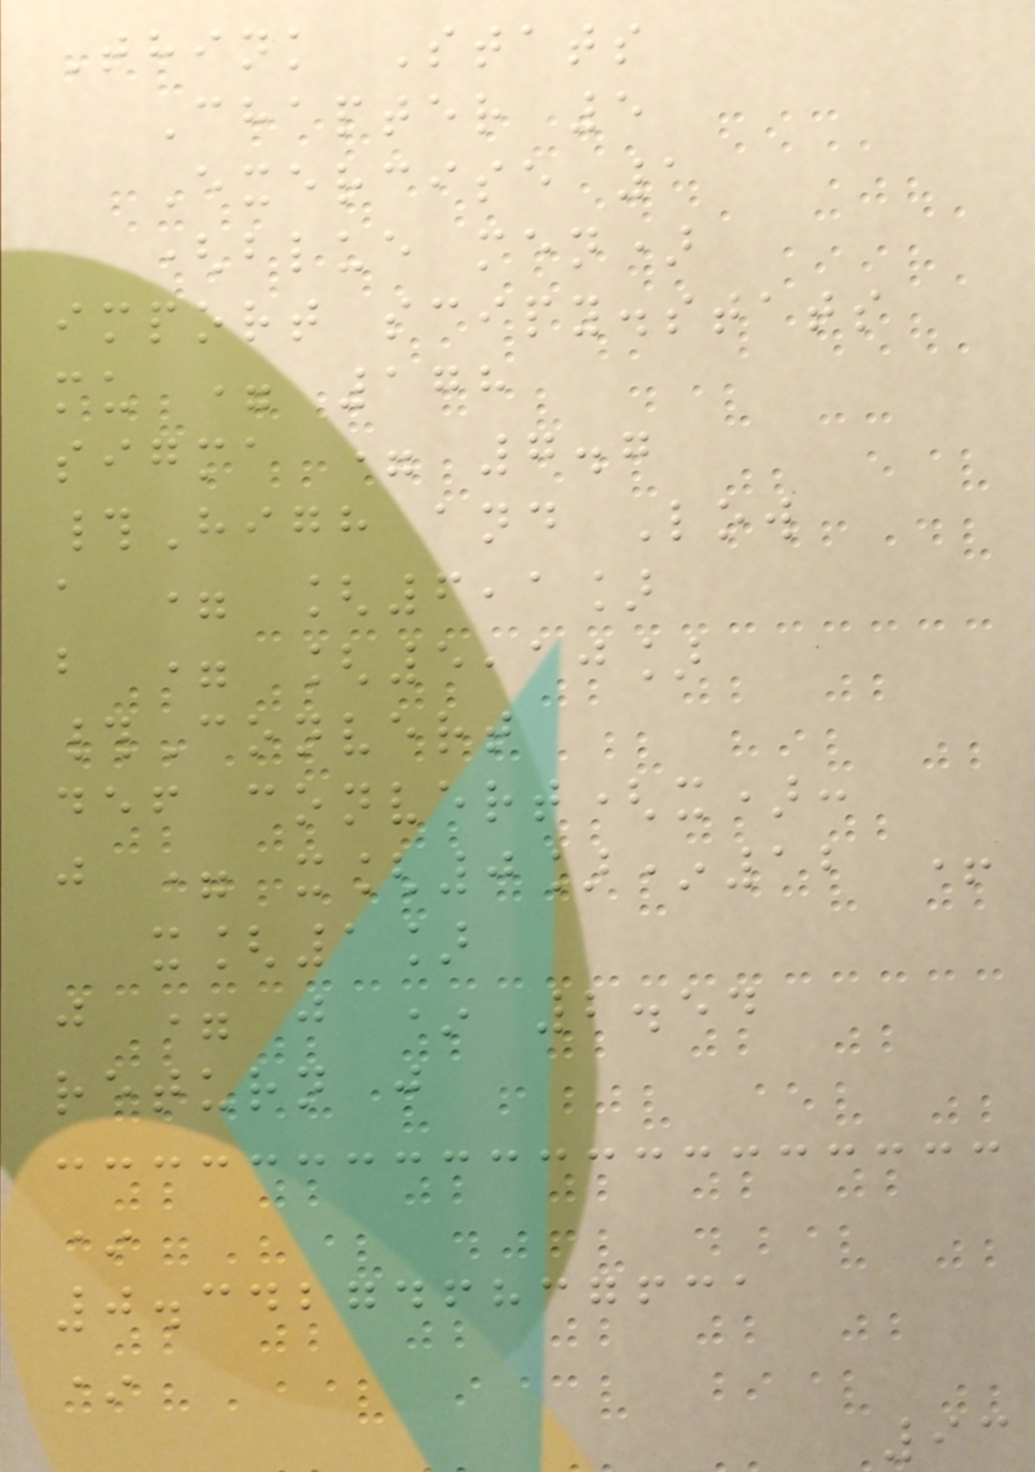Think Stats
Chapter 5
Exercise 1
(blue men)
import scipy.stats
mu = 178
sigma = 7.7
#High and Low
a = [6,1]
b = [5,10]
#Convert
def convert(x):
j = x[0]*12 +
x[1]
j = j * 2.54
return j
*
0.342746837631
*
93
